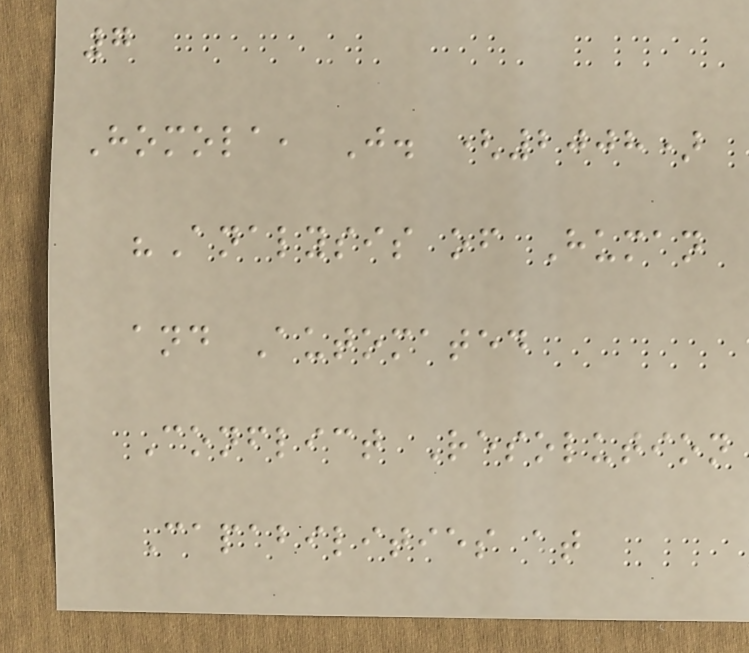7
Homola, J. (2008)
"Analysis of Human
and Automated
Conflict Resolution
Capabilities at
